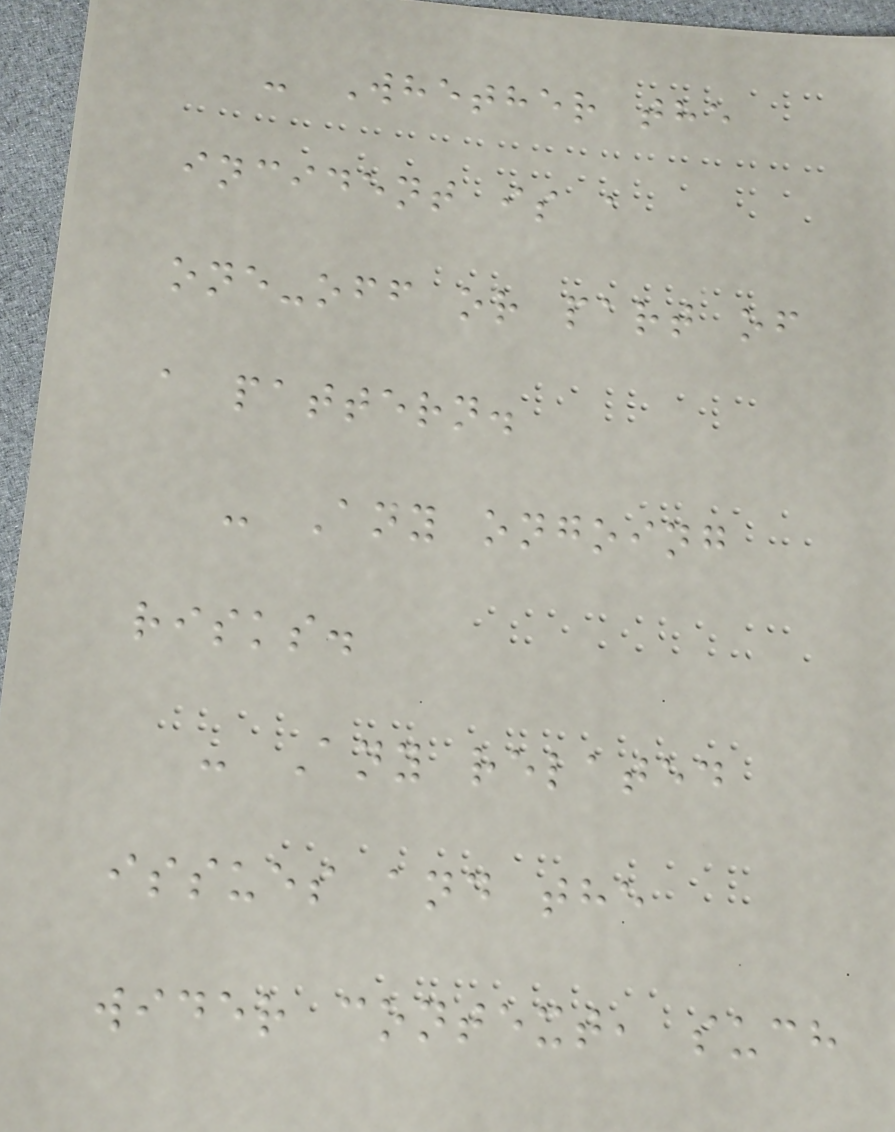- Whether the
incident is a
one-off or part of
a pattern.
- Any ongoing
risks.
- Any related
issues and the
wider context, such
